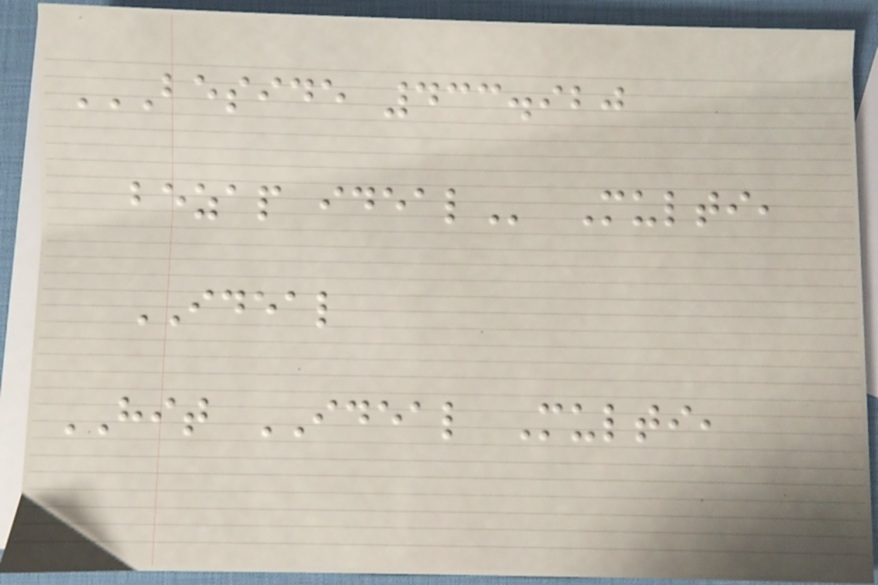BESIDE 433.920
BEZAP IDEAL Multi,
IDEAL
HIT IDEAL Multi,
